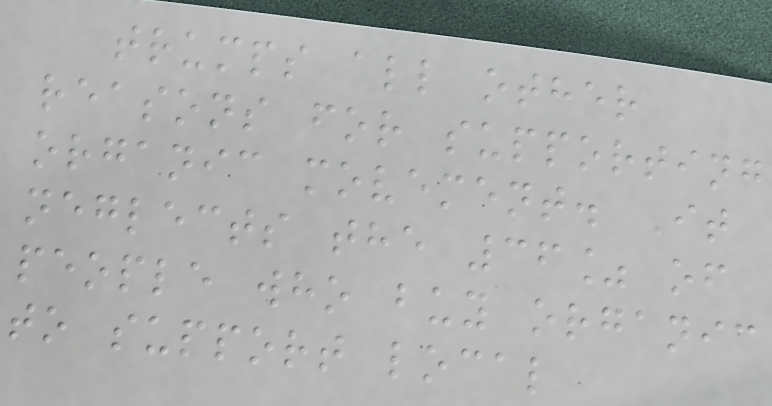trumps all other
reasons for supporting
organic movement. It
neglects the 36% of
people who buy organic
to support local
